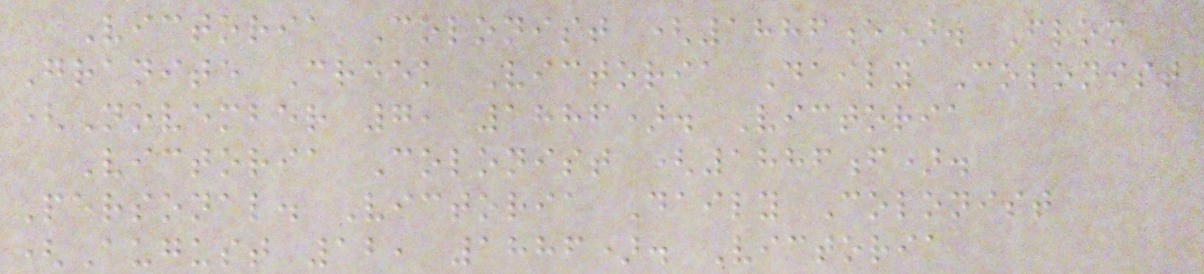Victoria Colonist (1886e). From
Granite Creek Victoria Daily Colonist
(November 7, 1886). Victoria
Victoria Colonist (1886f).
Personal. Victoria Daily Colonist
(August 12, 1886). Victoria
